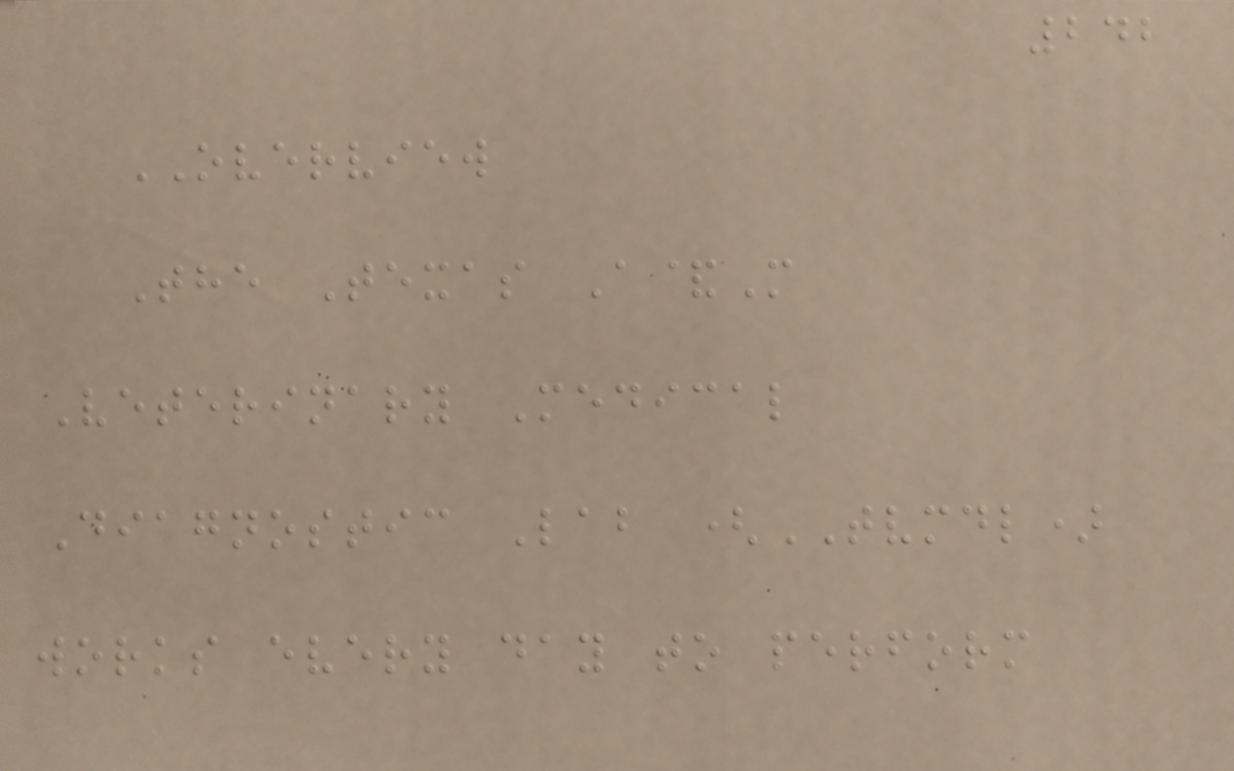242
OVERVIEW
The Texas A&M
Veterinary Medical
Diagnostic Lab (TVMDL)
works every day to perform
